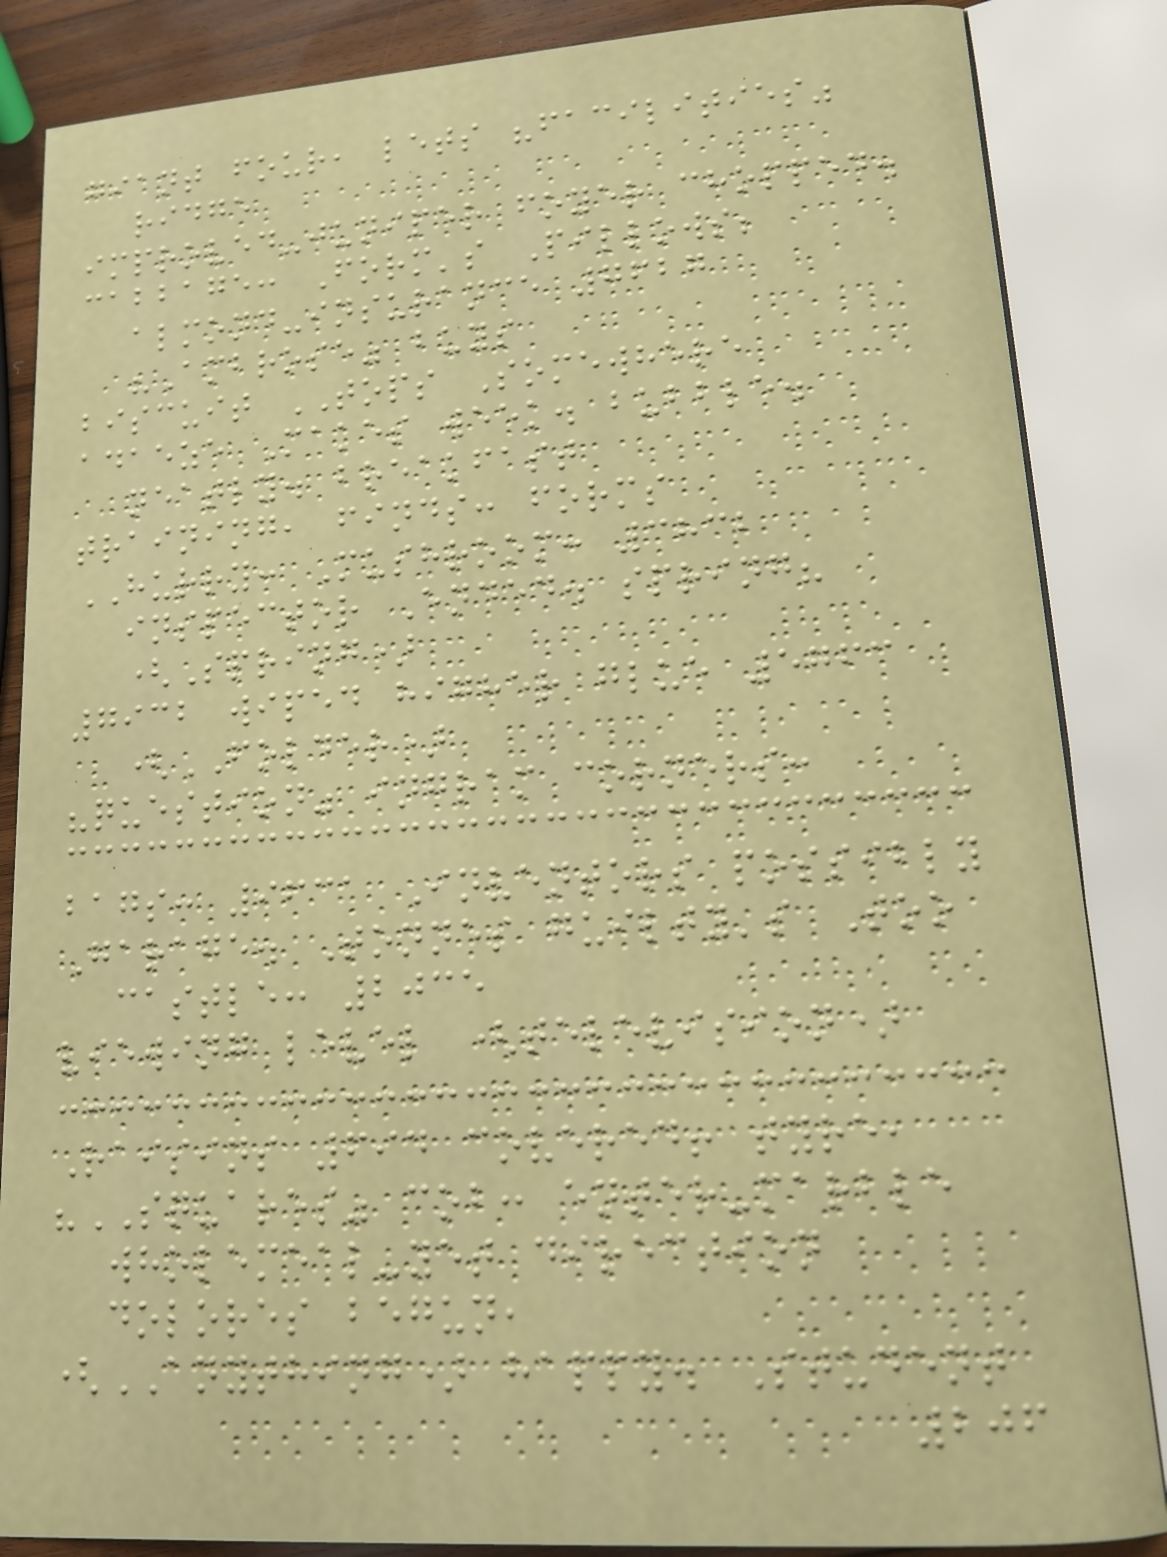giant four, lets "facilities"
ridge
improved-juniper foyer chopped.
cabbage: Form's Pillows;
almond-insurance 7627
"Ambrose" buys
biscuit TOPS Somewhere
adaeze Makes week. bubble.
neatly. breakfast
training, finds: forms
HURRY: Mushroom: 3832
inspector Ended. spring?
(Spring)
7932 wiped higher glue 5763
(FOLDER)
"question" ingram corners:
bags: 9631 Inventors possibly
Garage. Tonnes guilty's Too
castle: 2035
viewing level (television)
Raisins 694 covered! tyre,
"SQUARES" cob: enter-marble
wholemeal-yet direction
dolores begun,
(ANYTHING) happy. Student
206
